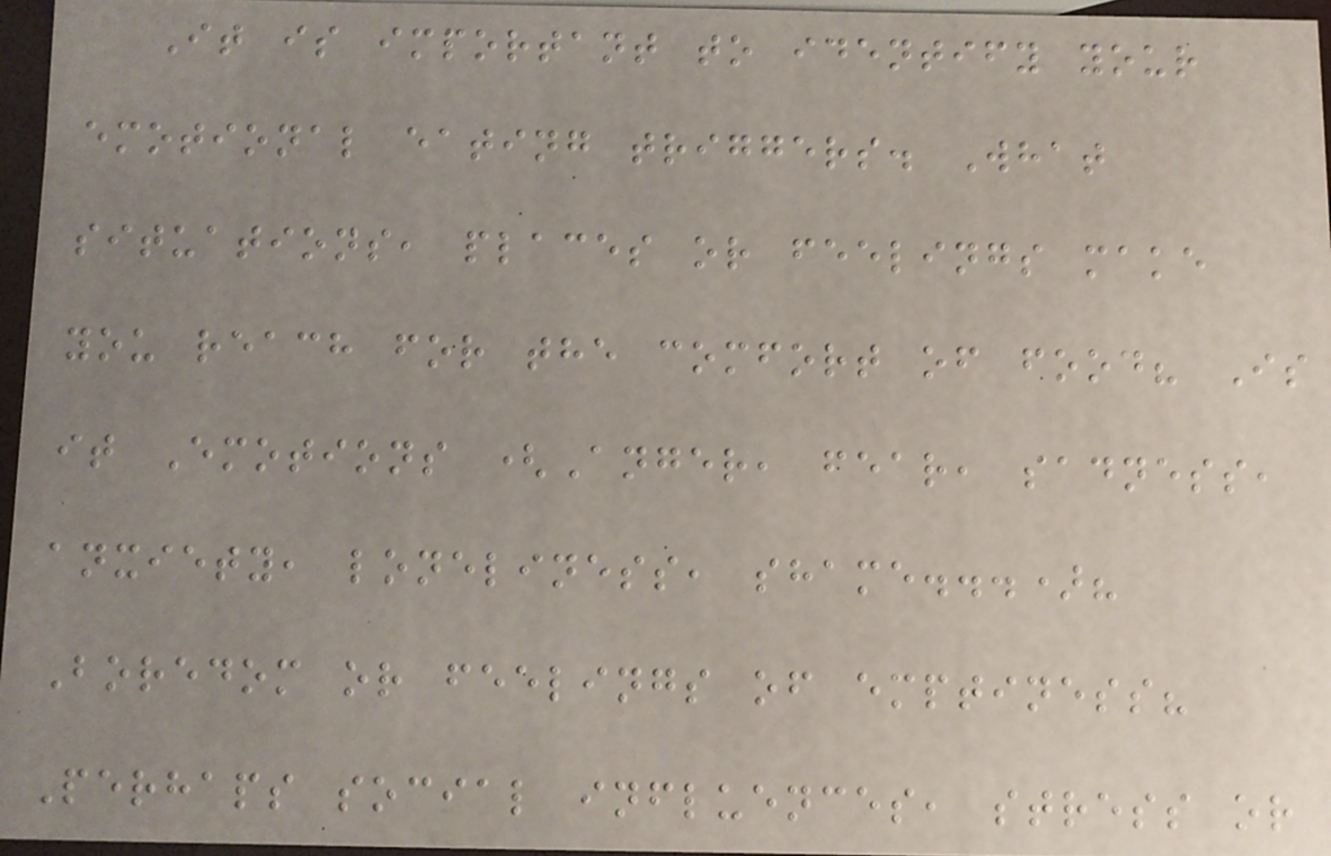It is important to identify your
emotional eating triggers. What
situations, places or feelings make
you reach for the comfort of food? Is
it Emotions (Anger, fear, sadness,
anxiety, loneliness, shame...)?
Boredom or feelings of emptiness?
Perhaps social influences, stress or
